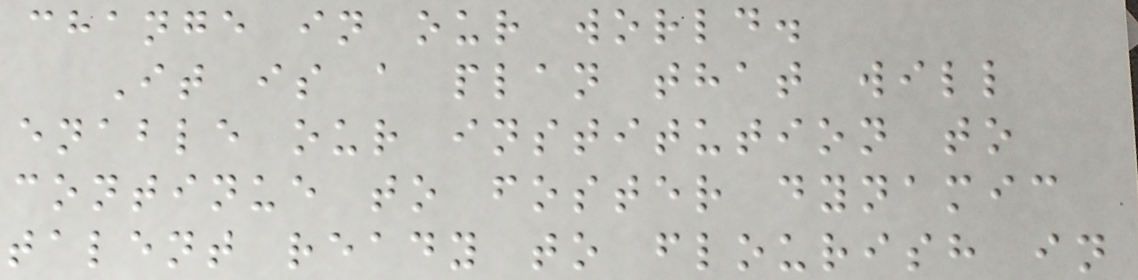change in our world.
It is a plan that will
enable our institution to
continue to foster dynamic
talent ready to flourish in
